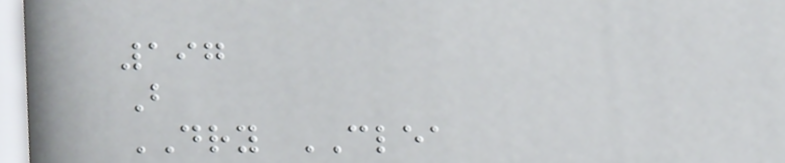197
B
DRY CLEA
